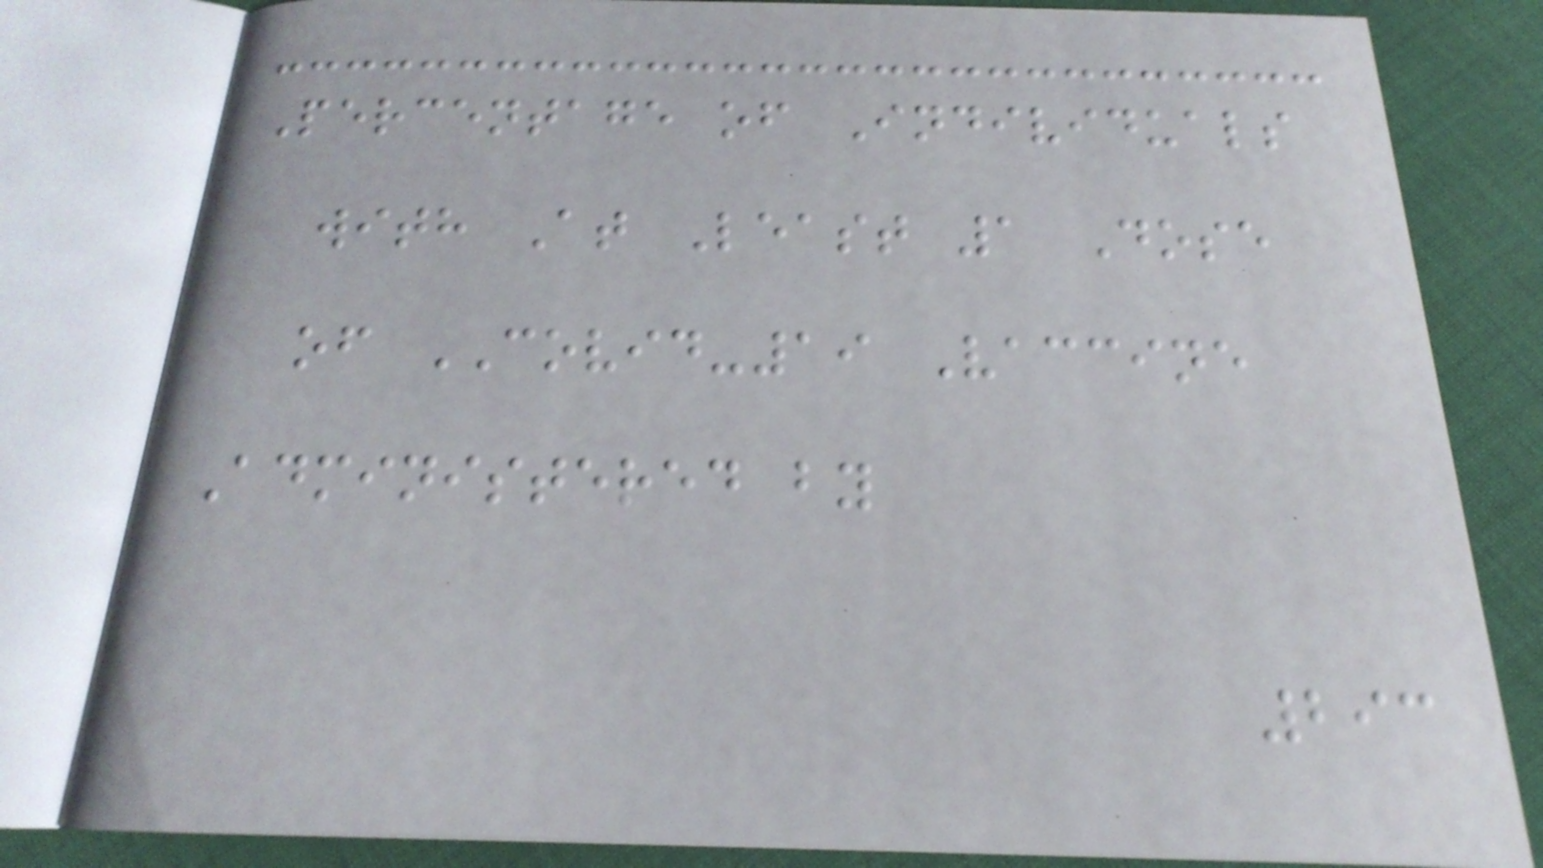Percentage of Individuals
with At Least 1 Dose
of COVID-19 Vaccine
Administered by
293
